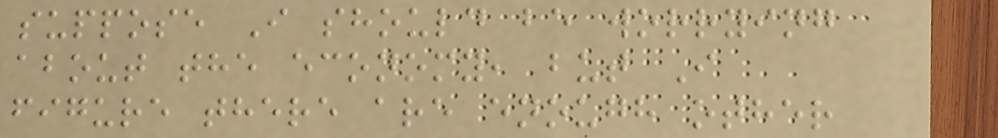suppose I should be worrying
about the economy, but I
figure there are enough other
